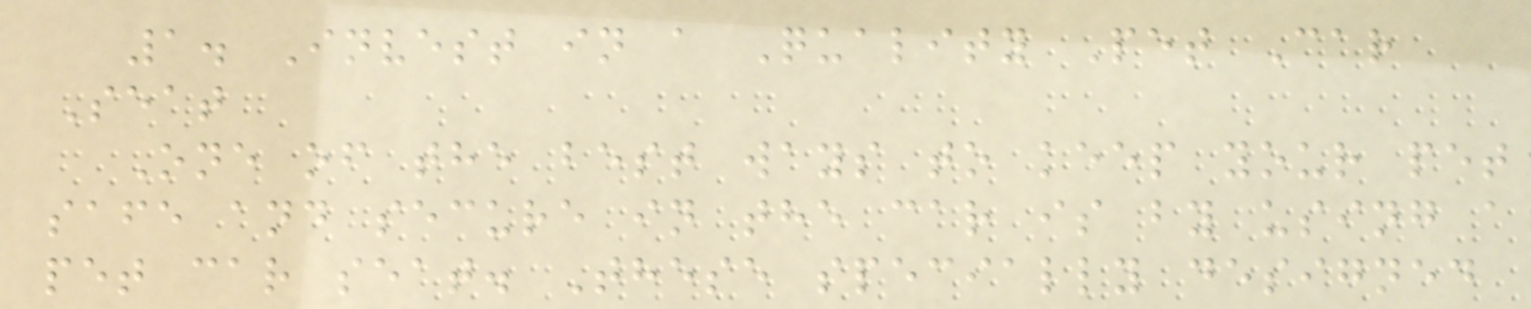1. Invest in a Quality Pet Car
Seat
One of the best ways to keep your pet
safe and secure in the car is by using a
pet car seat. These specially designed
